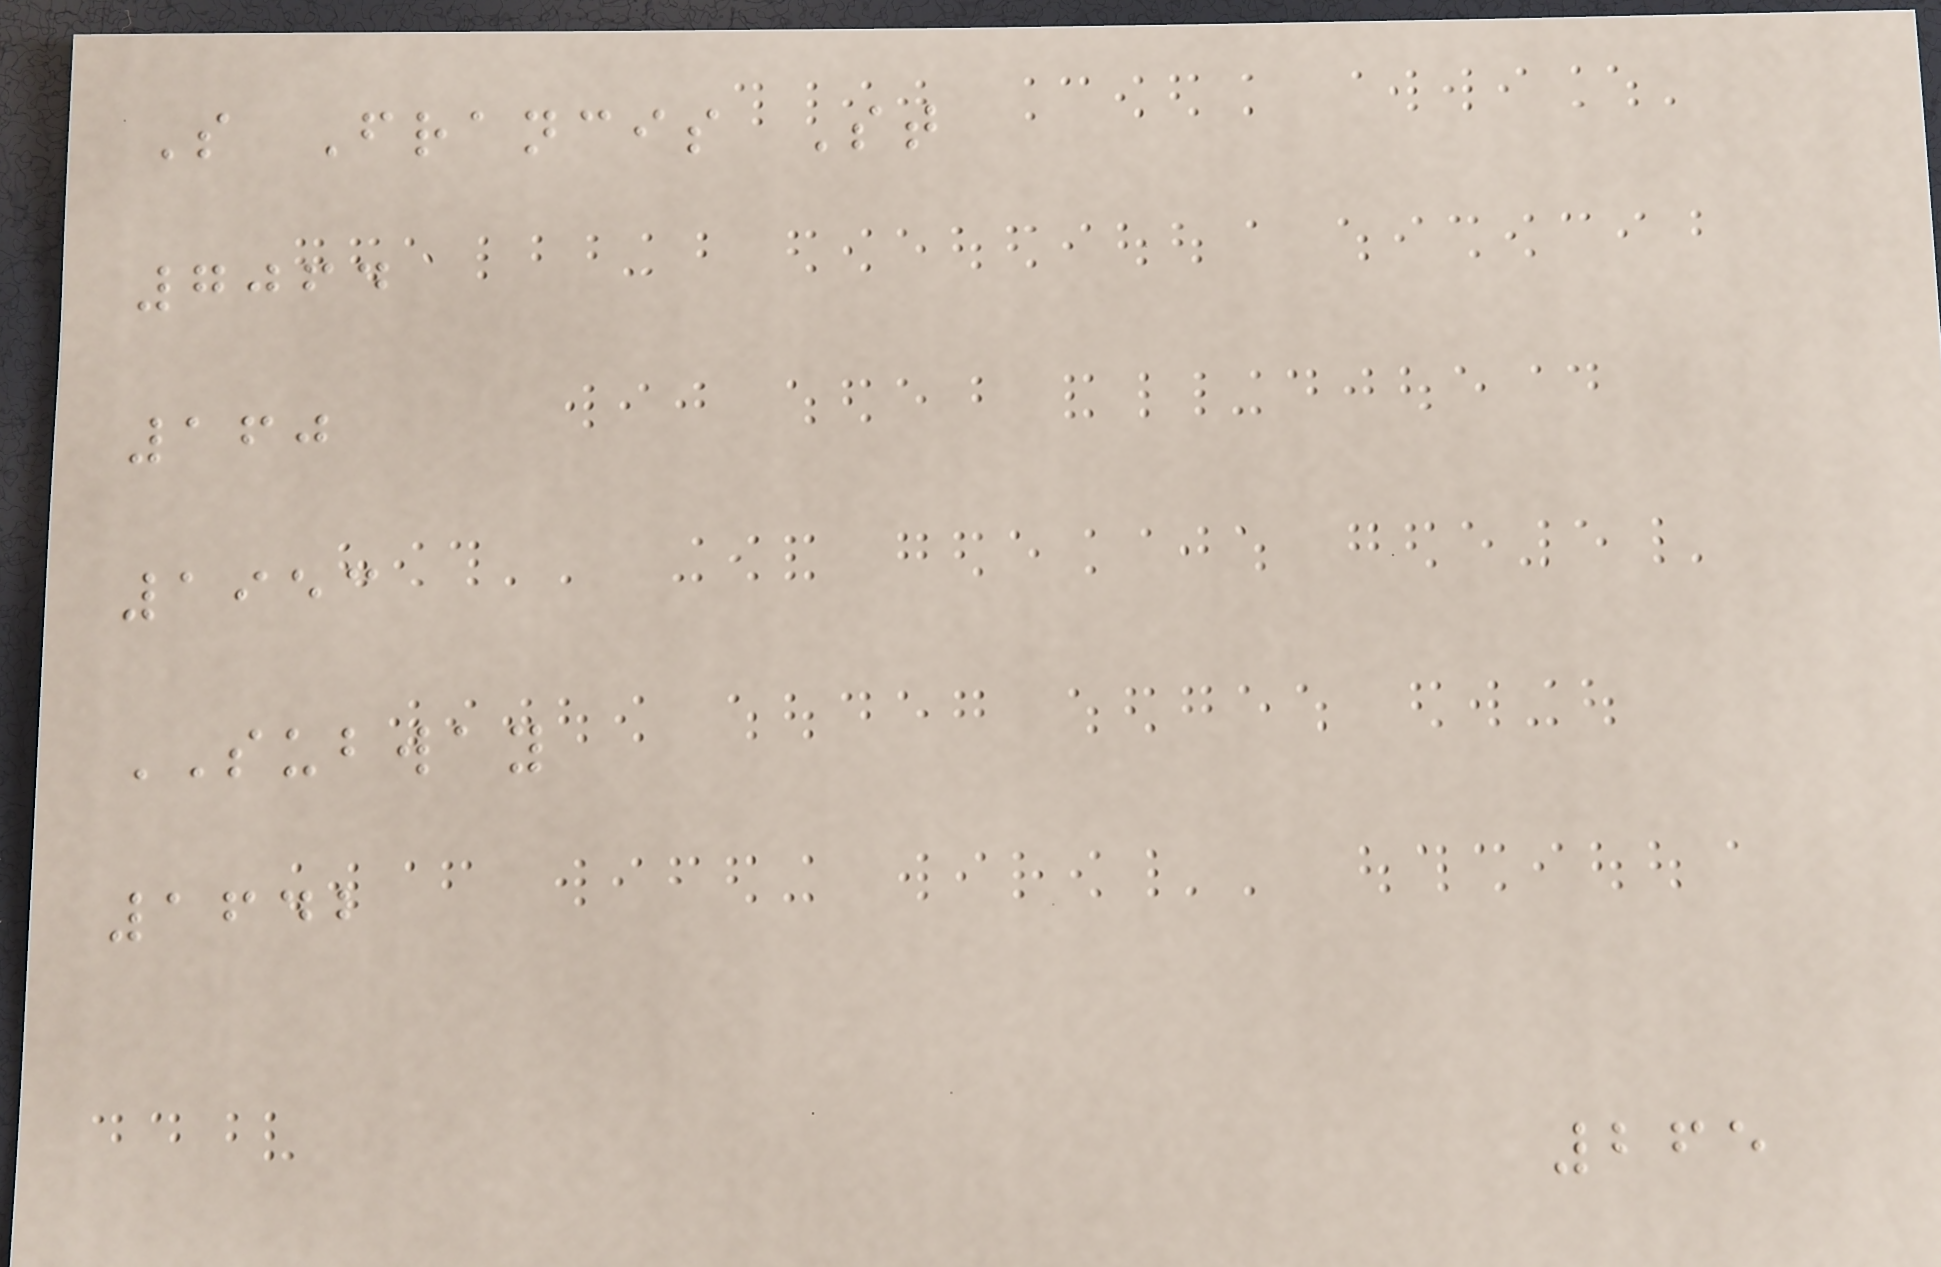S Francis St
7064
160
1953
SUBWAY
1642
265
